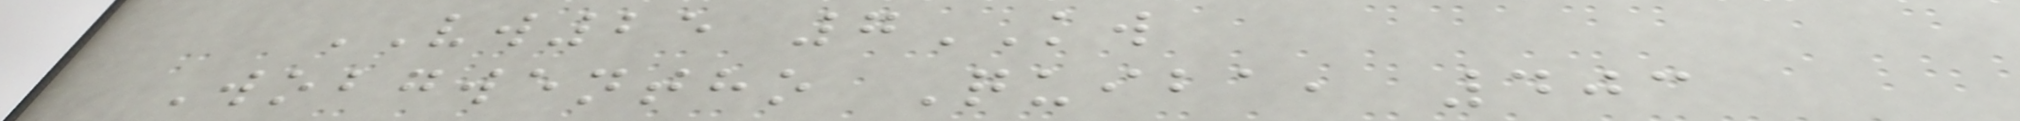VW25 7KW
Wobgwentho Quiba, 403
